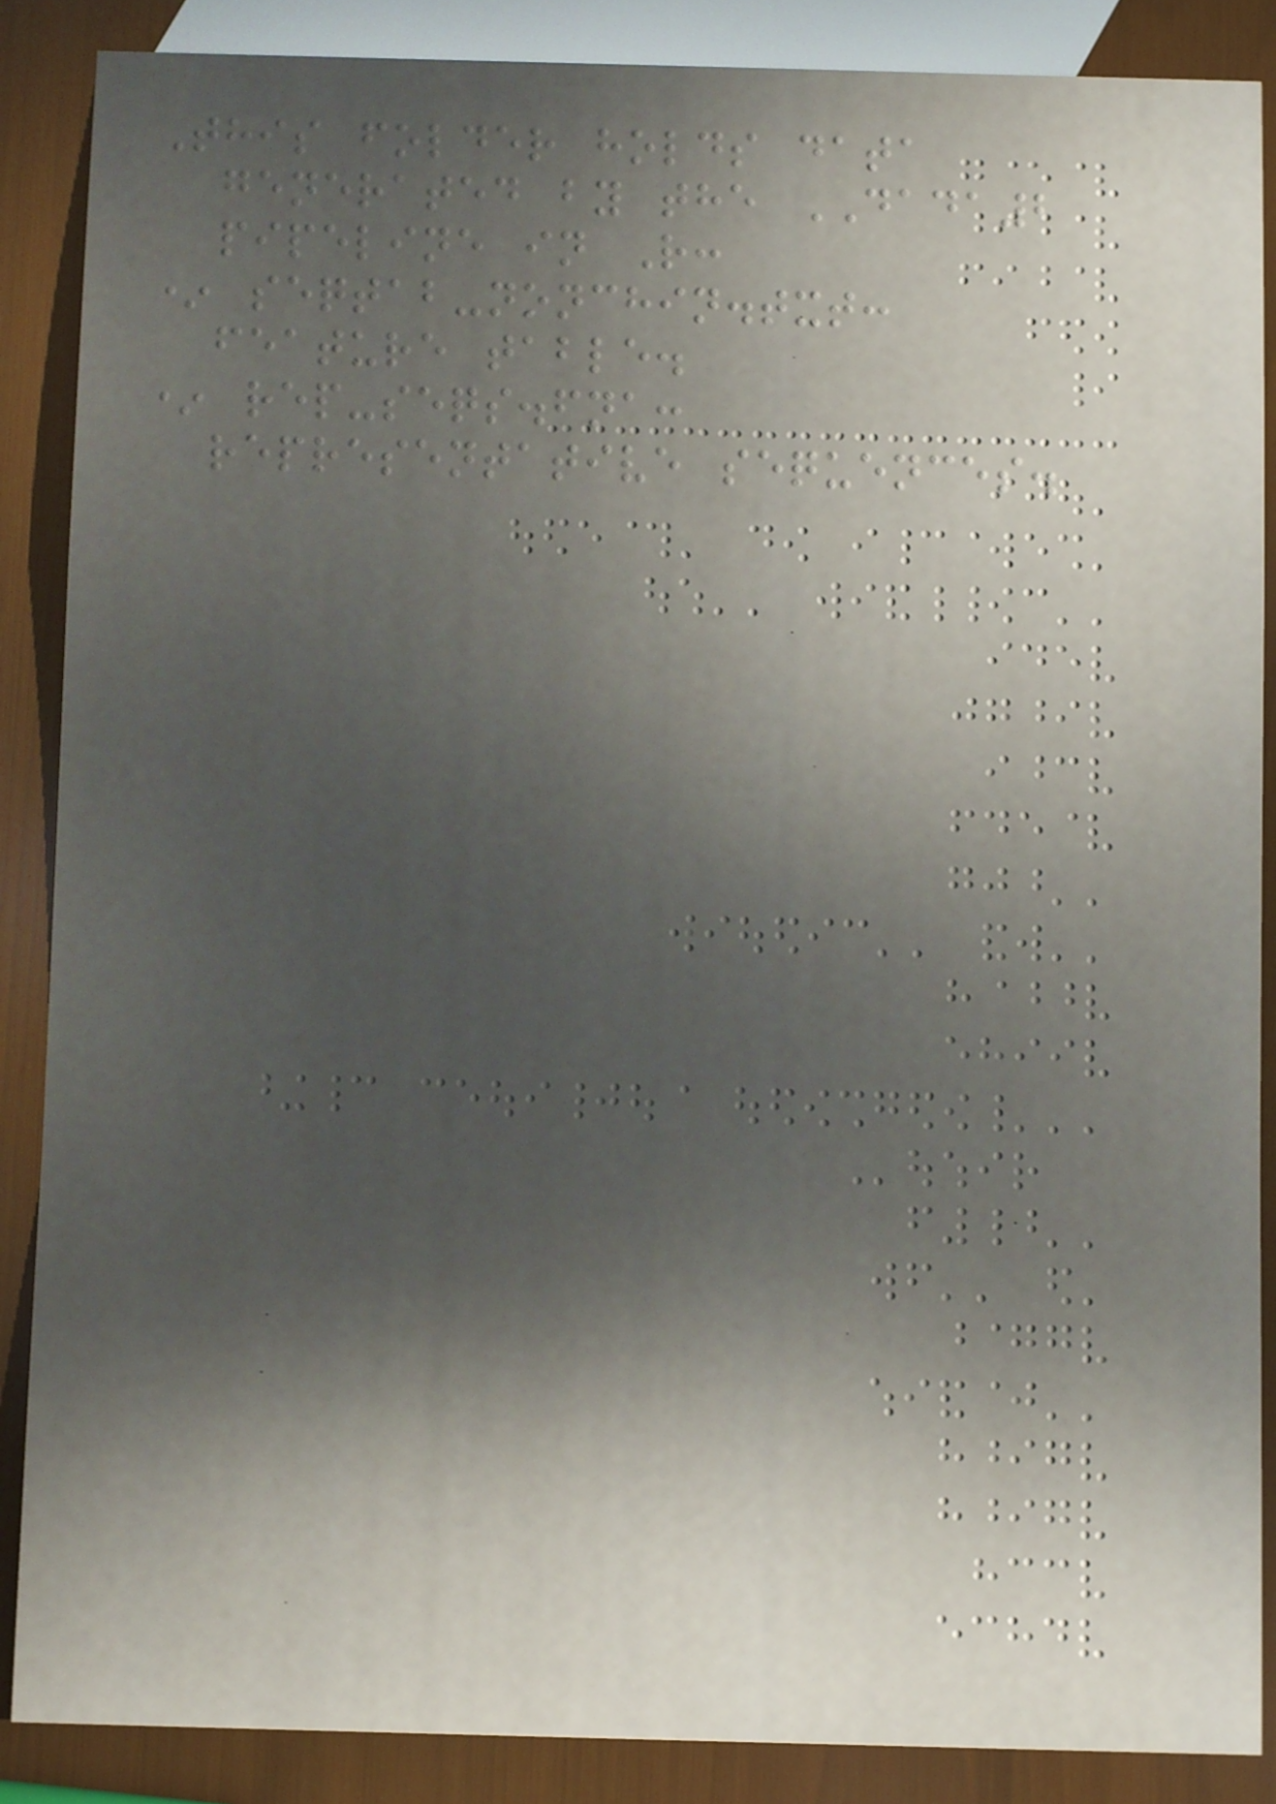This folder holds data
generated by the DADA2
pipeline in R:
* seqtab-nonchin.txt:
feature table.
* rep-seqs.fna:
representative sequences.
